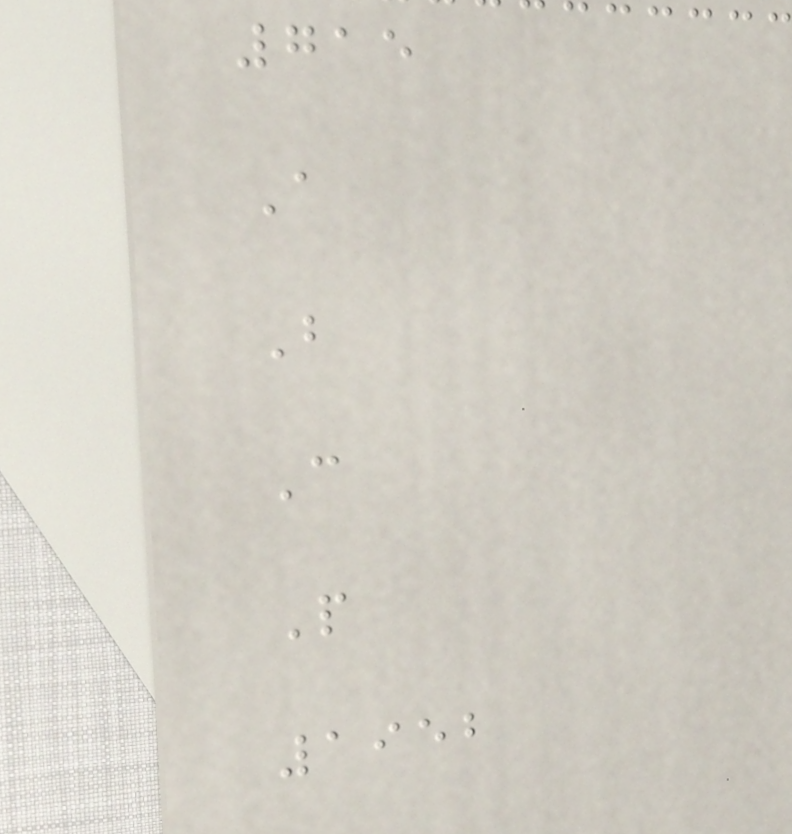715
A
B
C
P
1952
